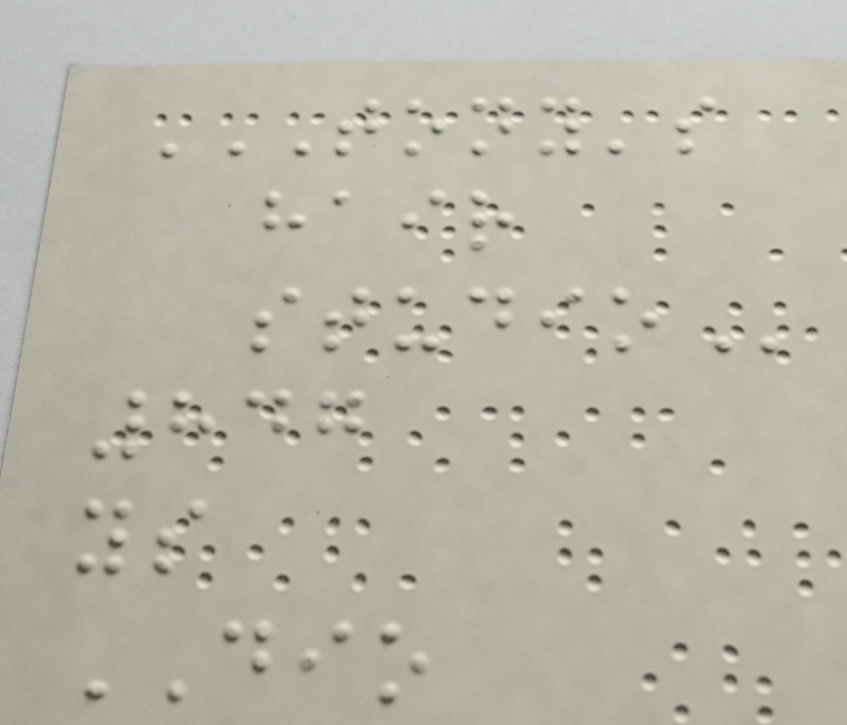TONY'S
HAIR
STUDIO
847
ys
DIO
